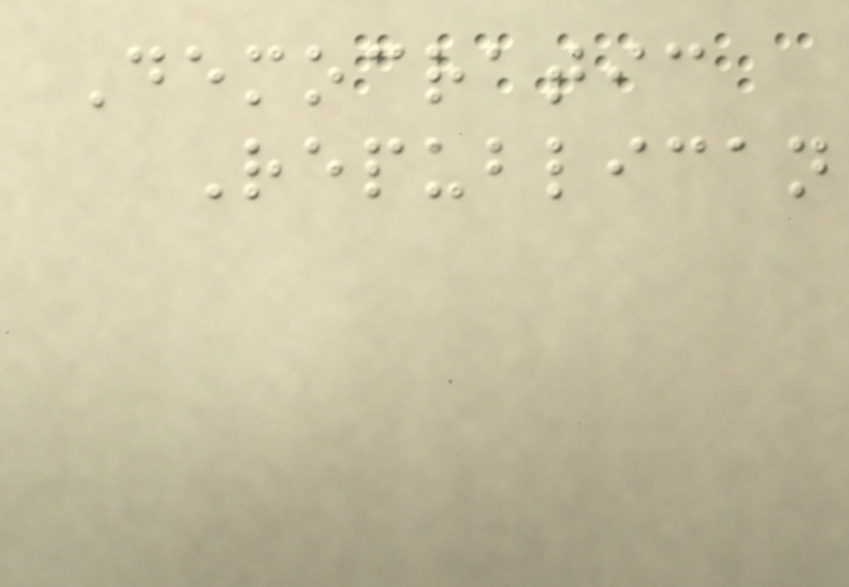Democratic
Republican
